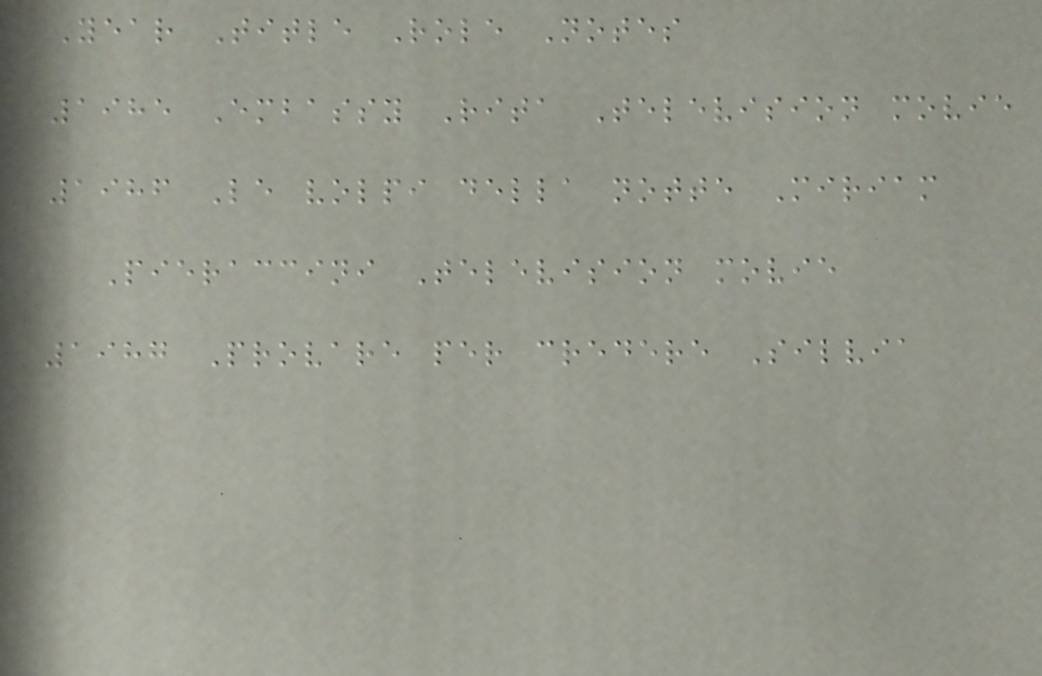Year Title Role Notes
1985 Embassy Rita Television movie
1986 Le volpi della notte Miriam
Pieraccini Television movie
1987 Provare per credere Silvia
